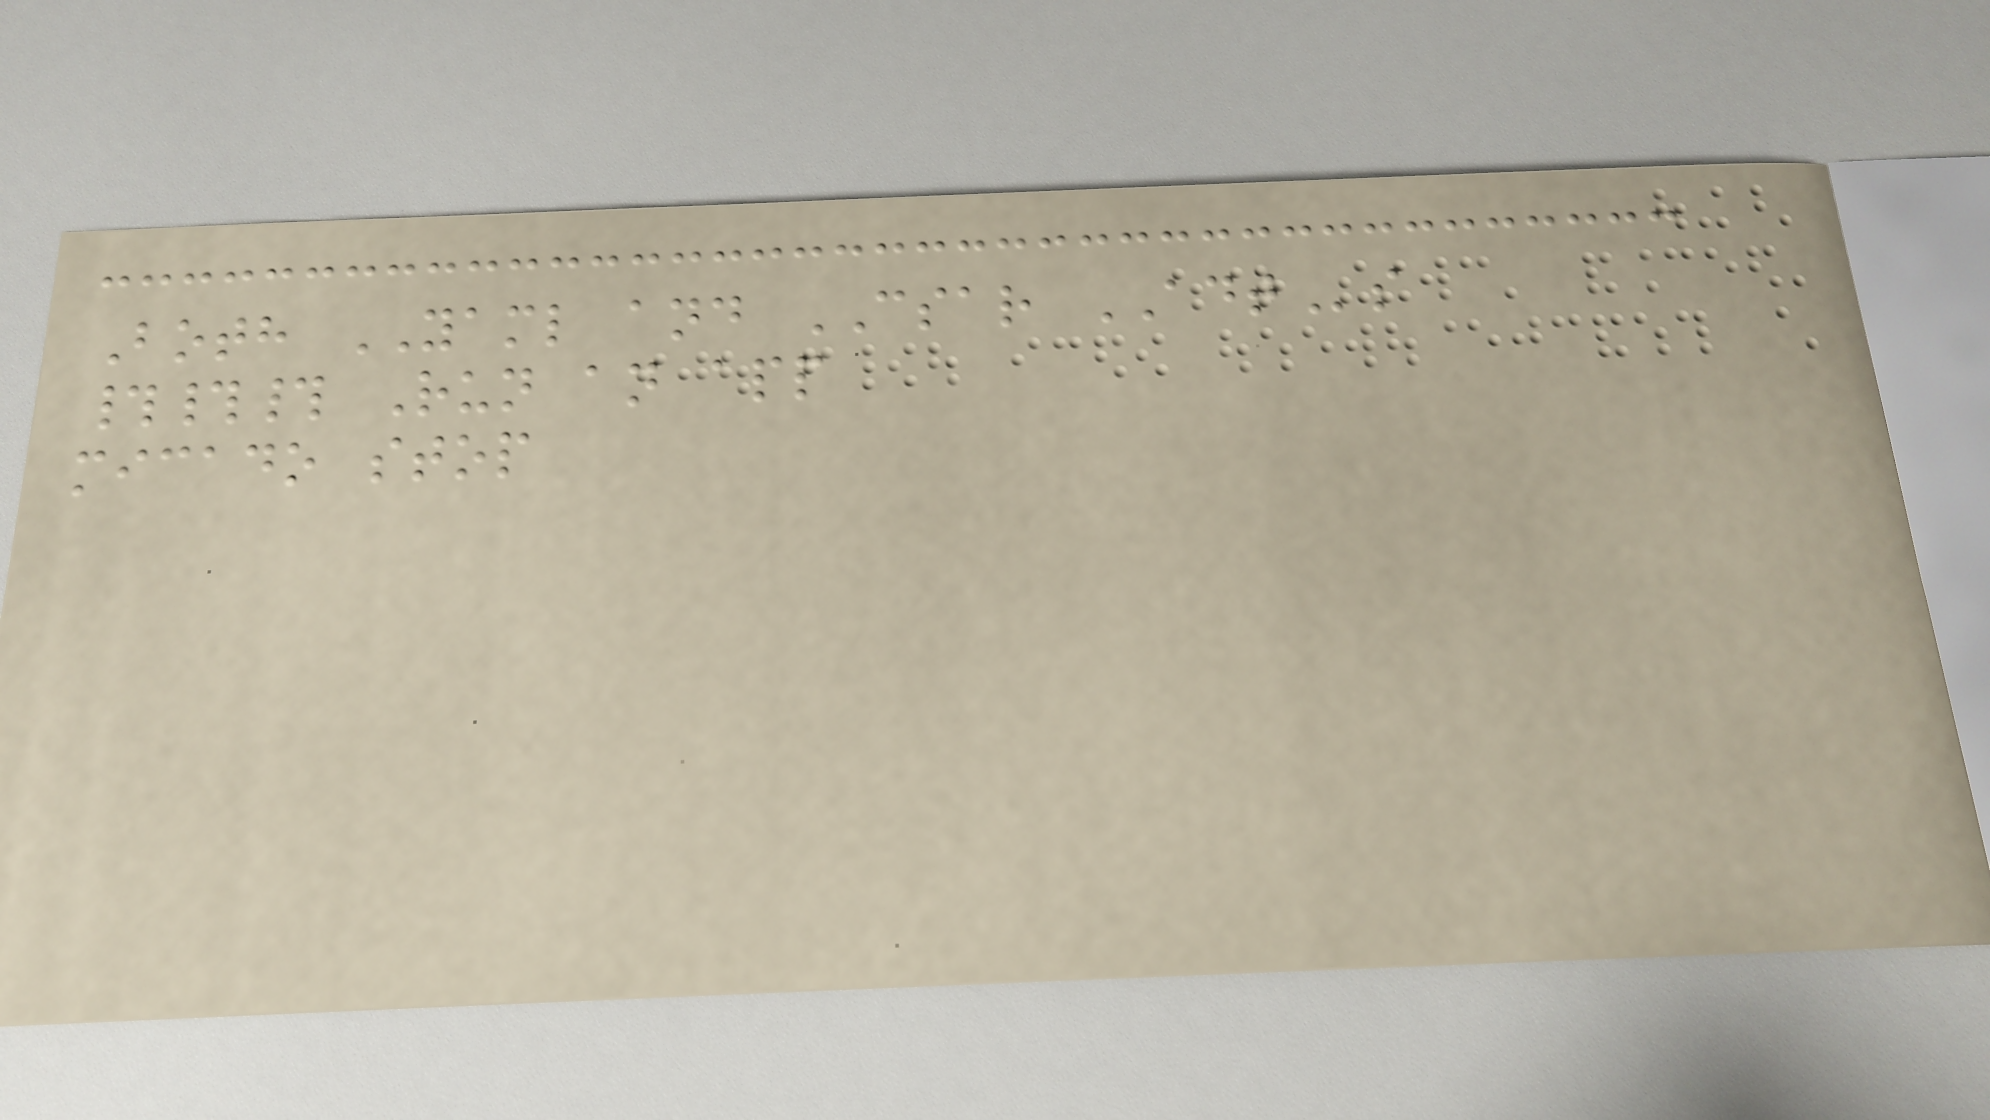Both YAML and CSAR ADTs
### Run an app
micado stop
